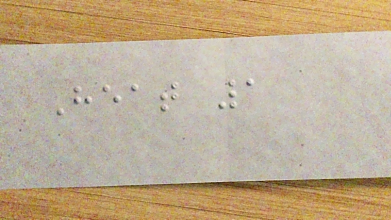Heat 1
